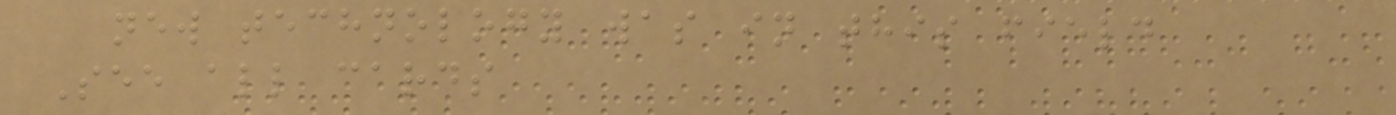new technology was in this field
See all cards
